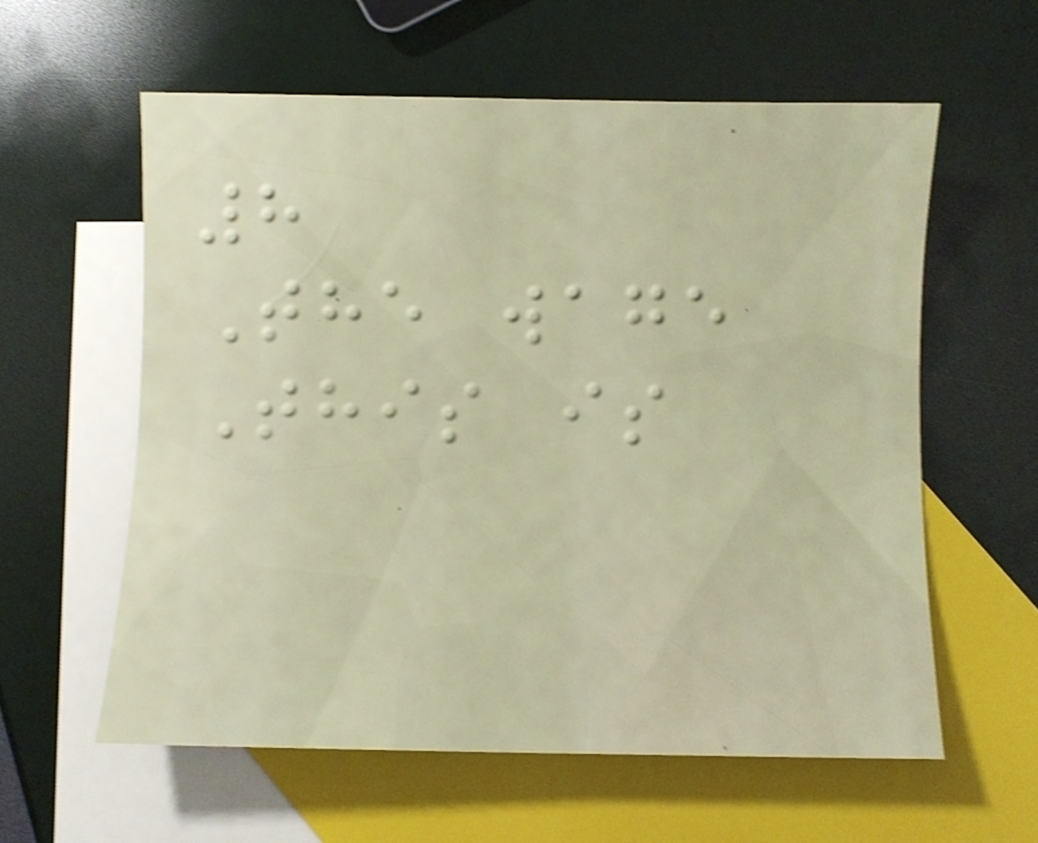8
The wage
This is
